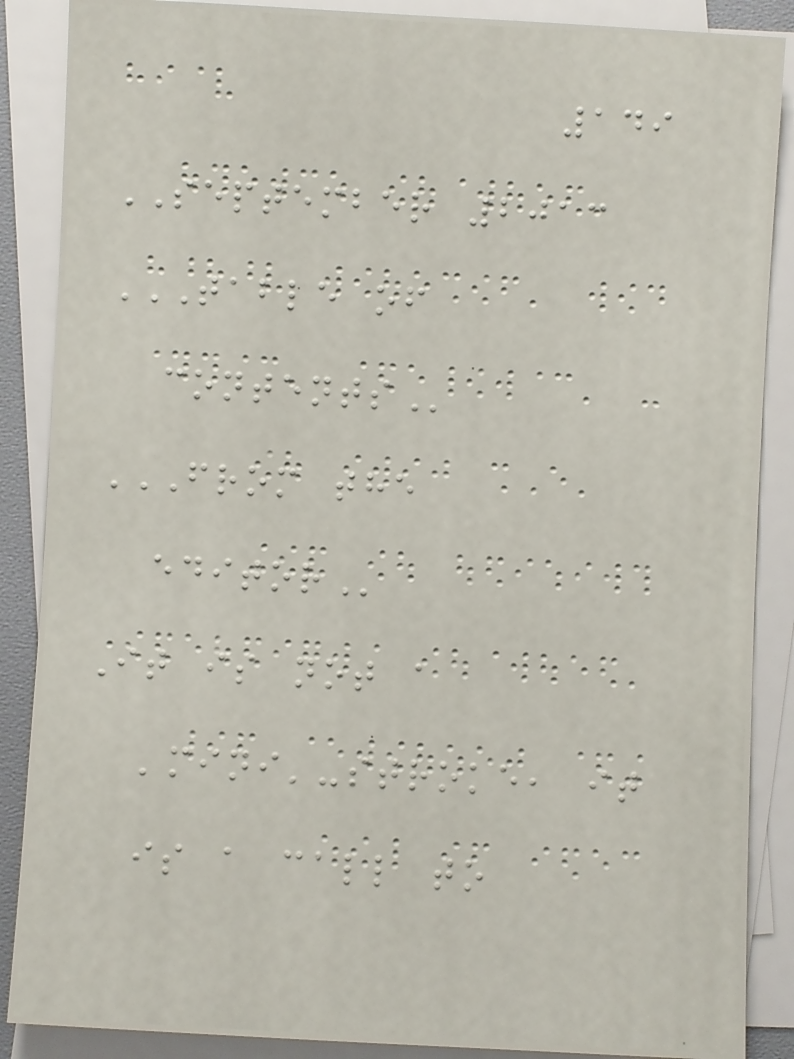149
SEPTEMBER 2013
TABLE OF
CONTENTS
FROM THE
EDITOR
It is not a
'mini'-stroke, it
is a call to
